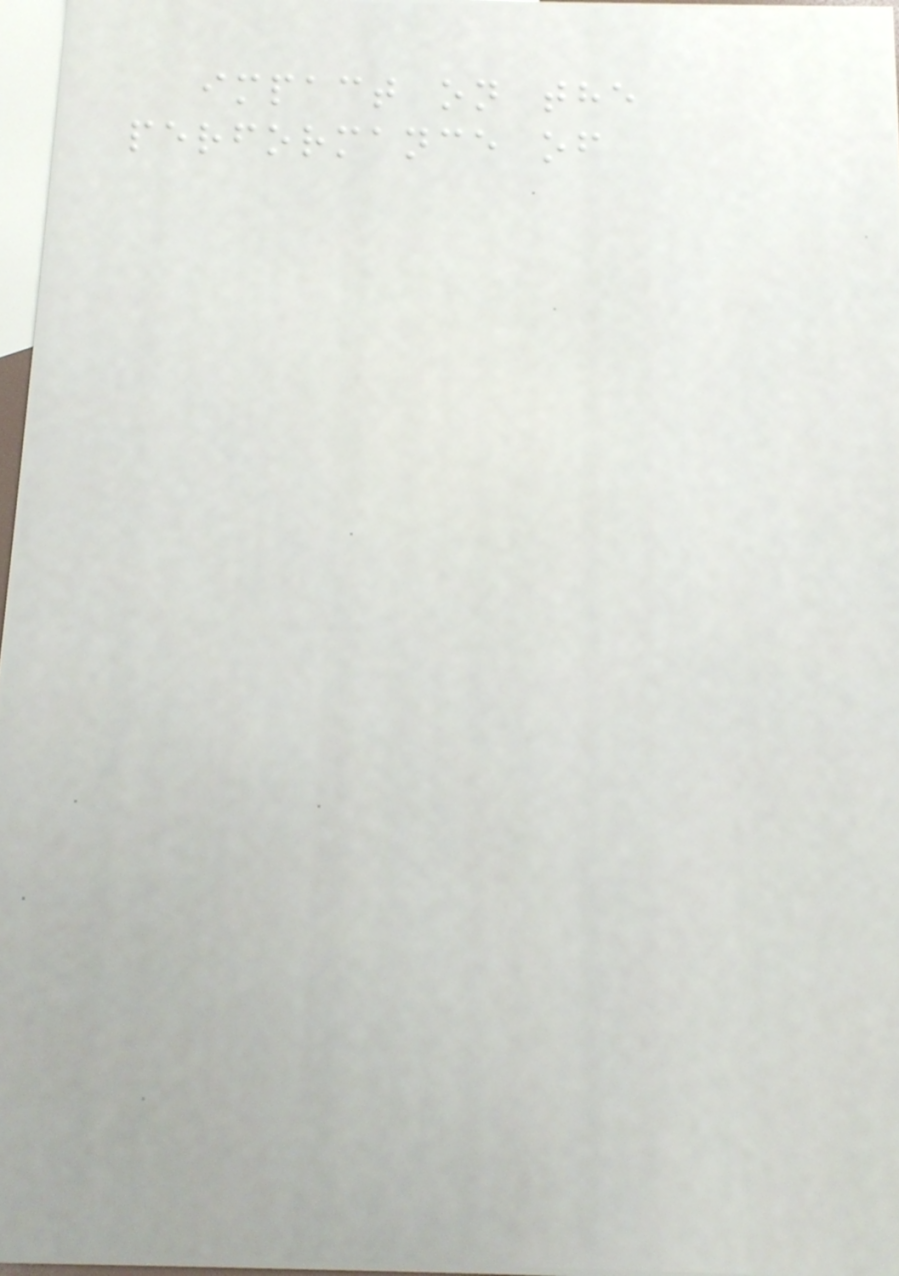impact on the
performance of
